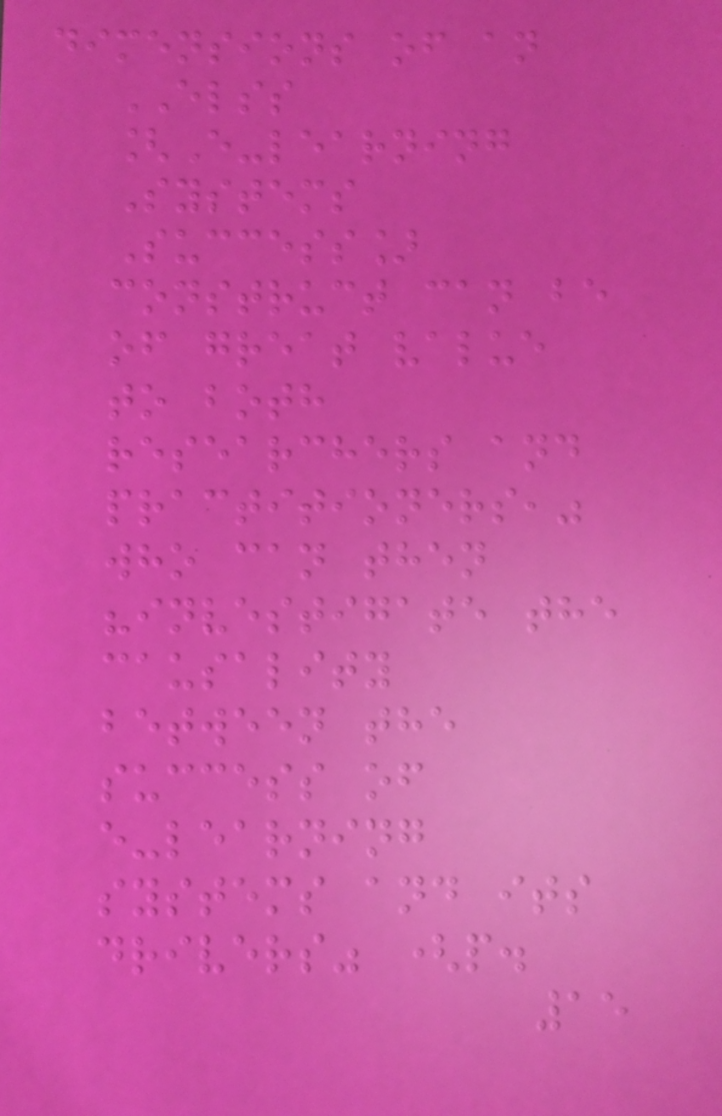dimensions of an
ELSS
[E-learning
Systems
Success]
construct can be
of great value
to both
researchers and
practitioners,"
who can then
"investigate the
causality
between the
success of
e-learning
systems and its
drivers" (p.
15
